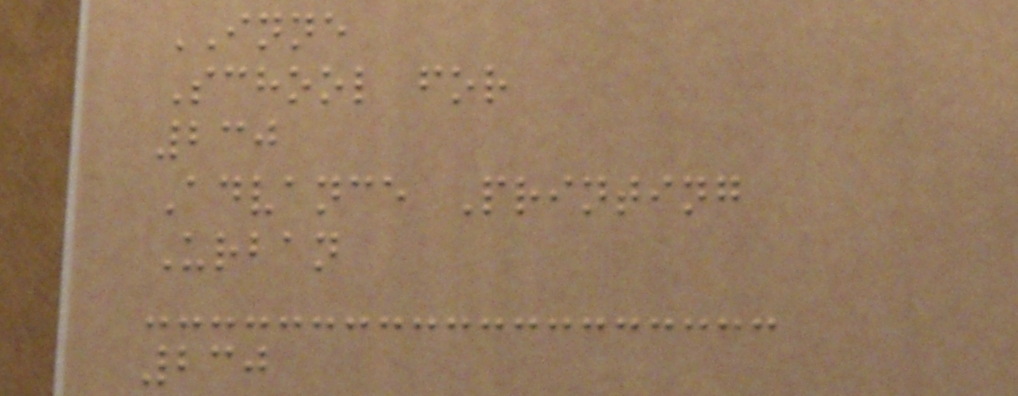INNE
School for
230
Advance Printing
Urban
230
